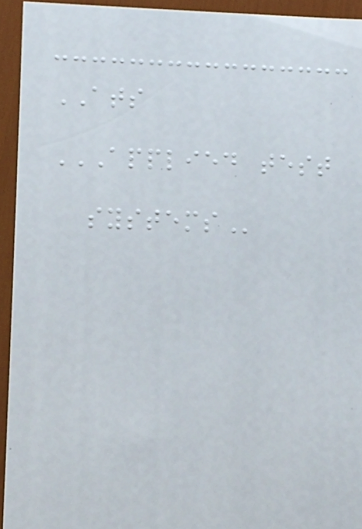ATS
APPLIED TEST
SYSTEMS
